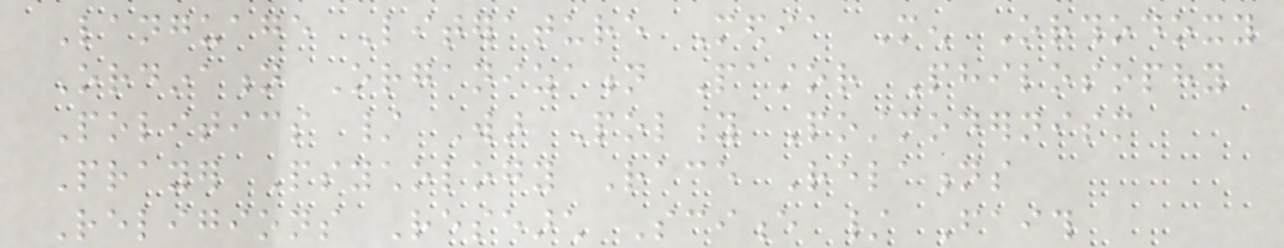Language Literature Media Men Orthodoxy
Ordination Organization Pastor Philosophy
Politics / War Polity Postmodernism
Prayer Psychology Race Relations
Religions Research Science / Faith
